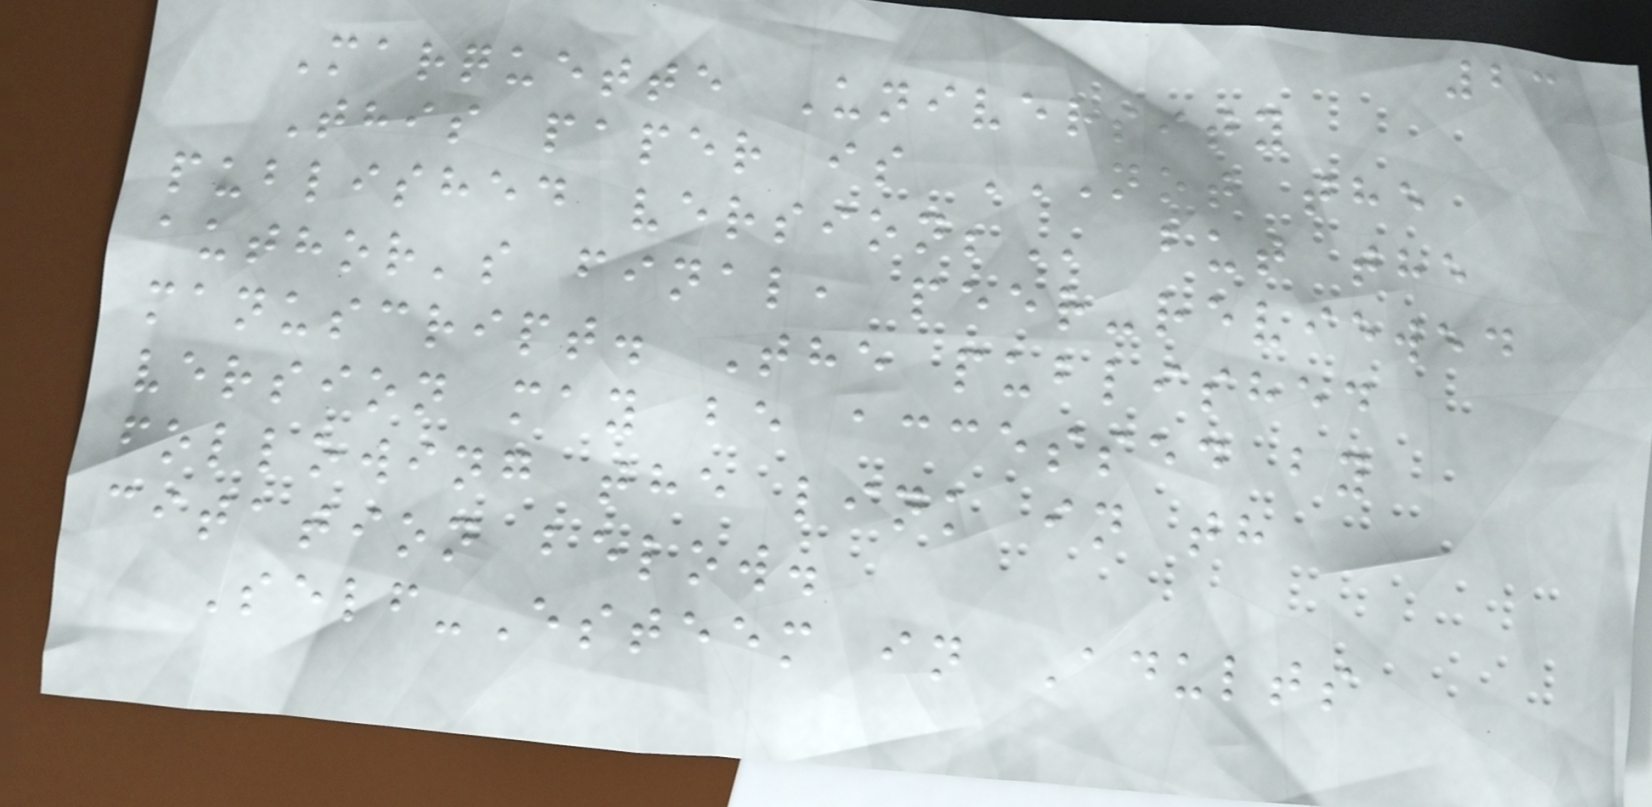23
Marquette University
This paper is NOT THE
PUBLISHED VERSION; but the
author's final, peer-reviewed
manuscript. The published
version may be accessed by
following the link in th
citation below.
Self-Esteem in Adults
